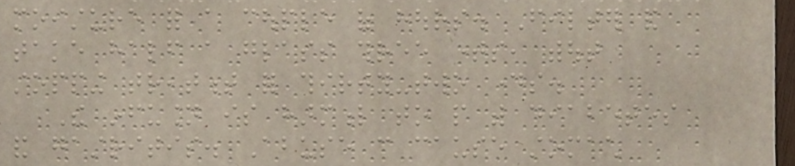moisture for a couple of hours. Filter and
take half a glass three times, without
stopping treatment for thirty-two days.
The infusion is harmful to people with diabetes
and gastritis. Abuse can cause stomach
